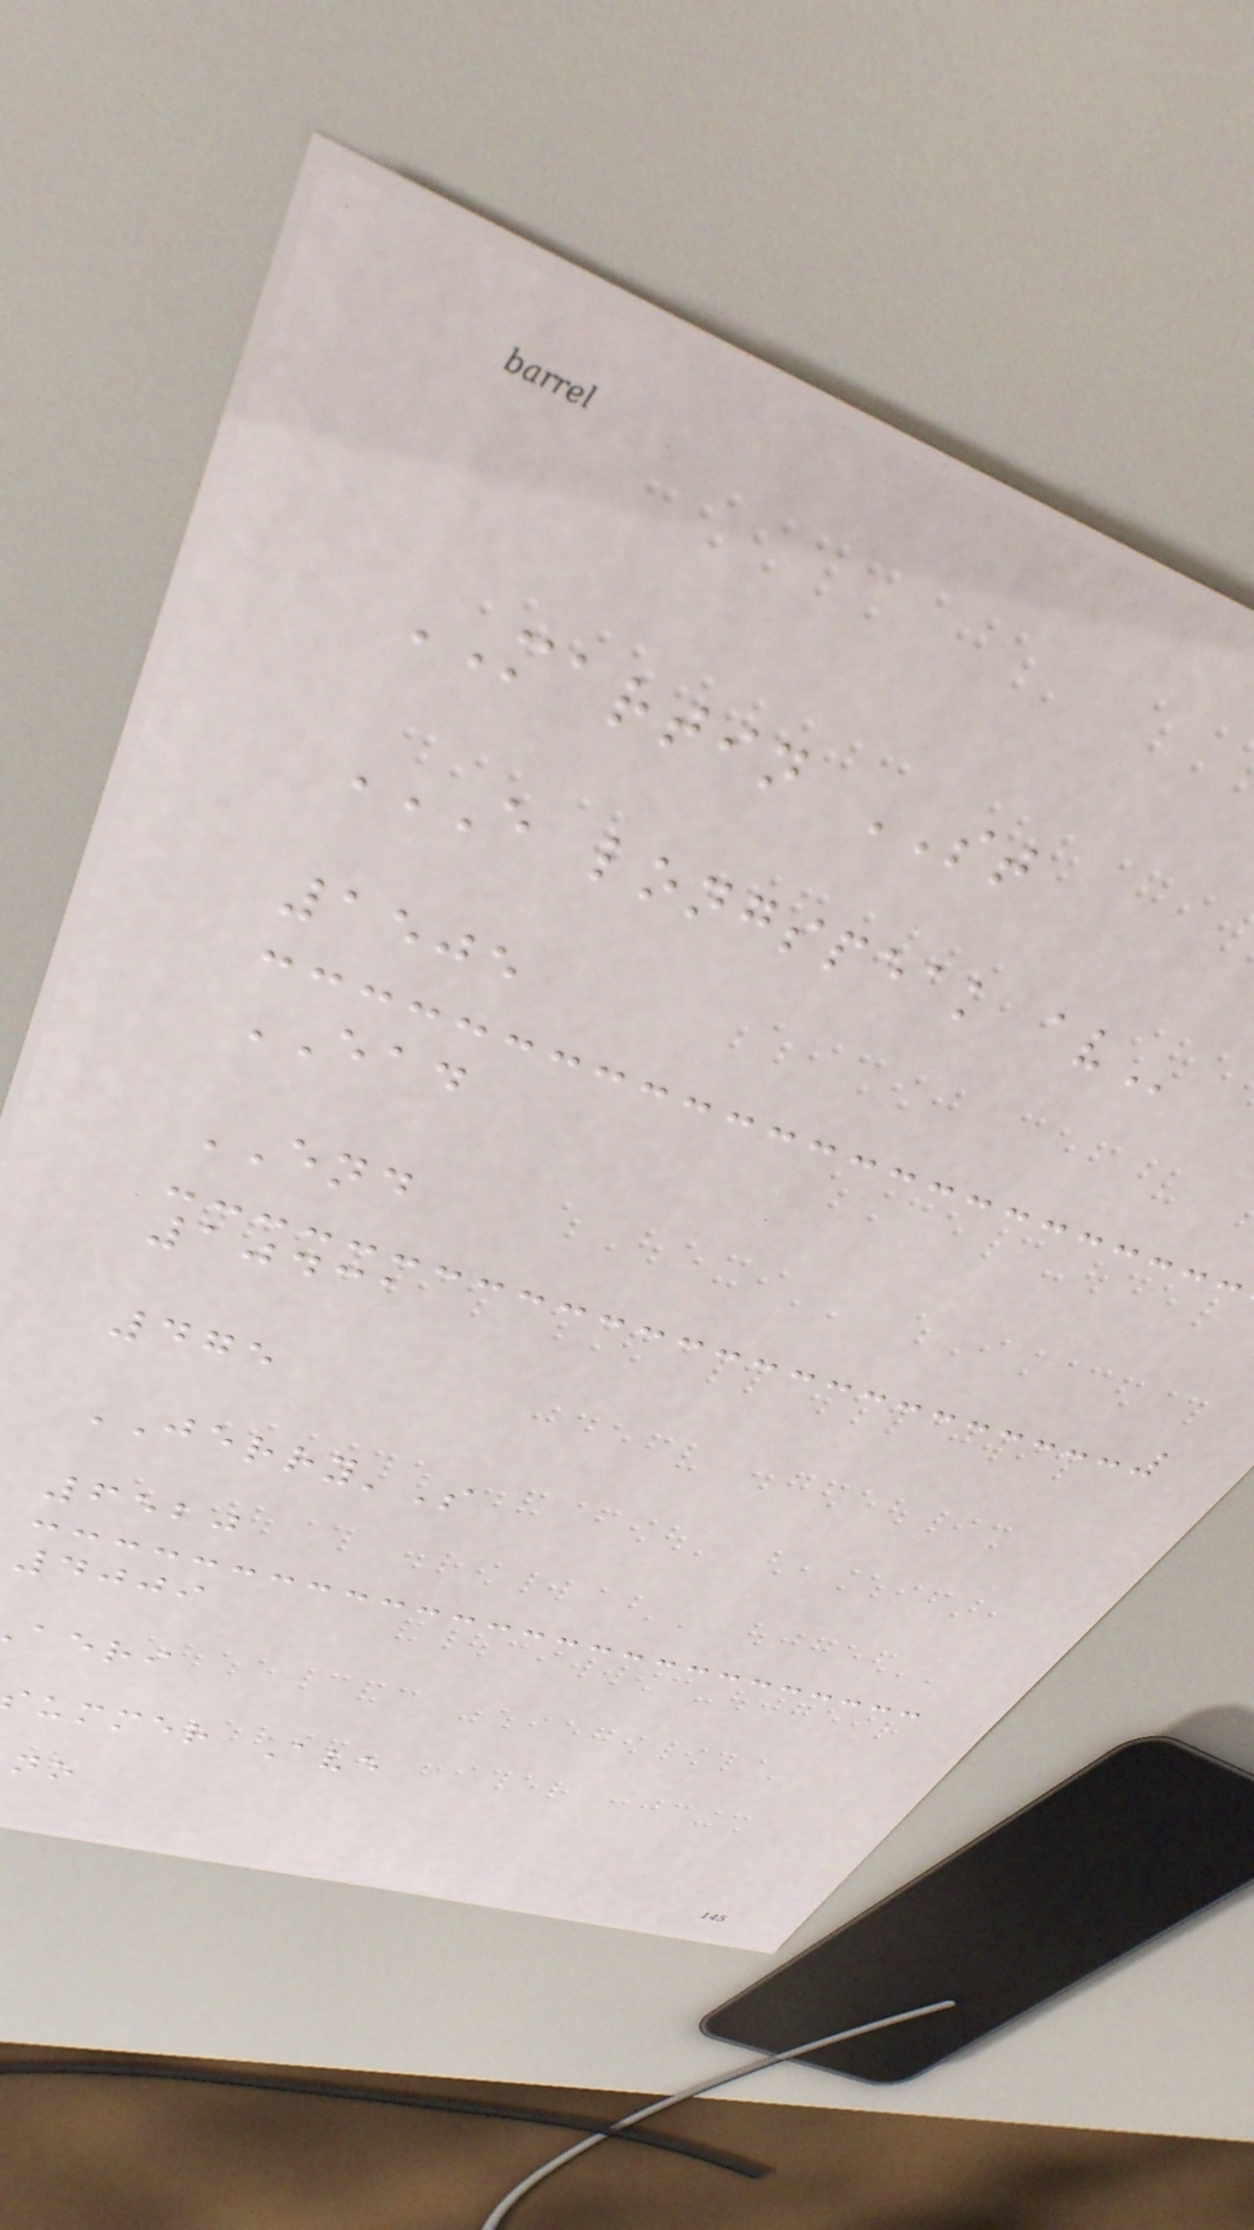MARTIN ST
E LONGSPEAK AV
1505
EAD
END
10431
475
JERRY'S
6520
4009
aeri
ummer Ave
